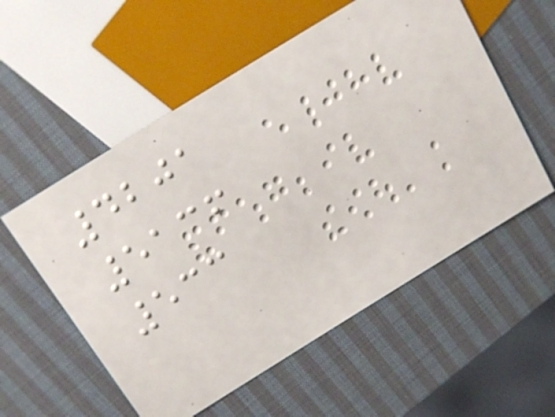4201
5136
533
